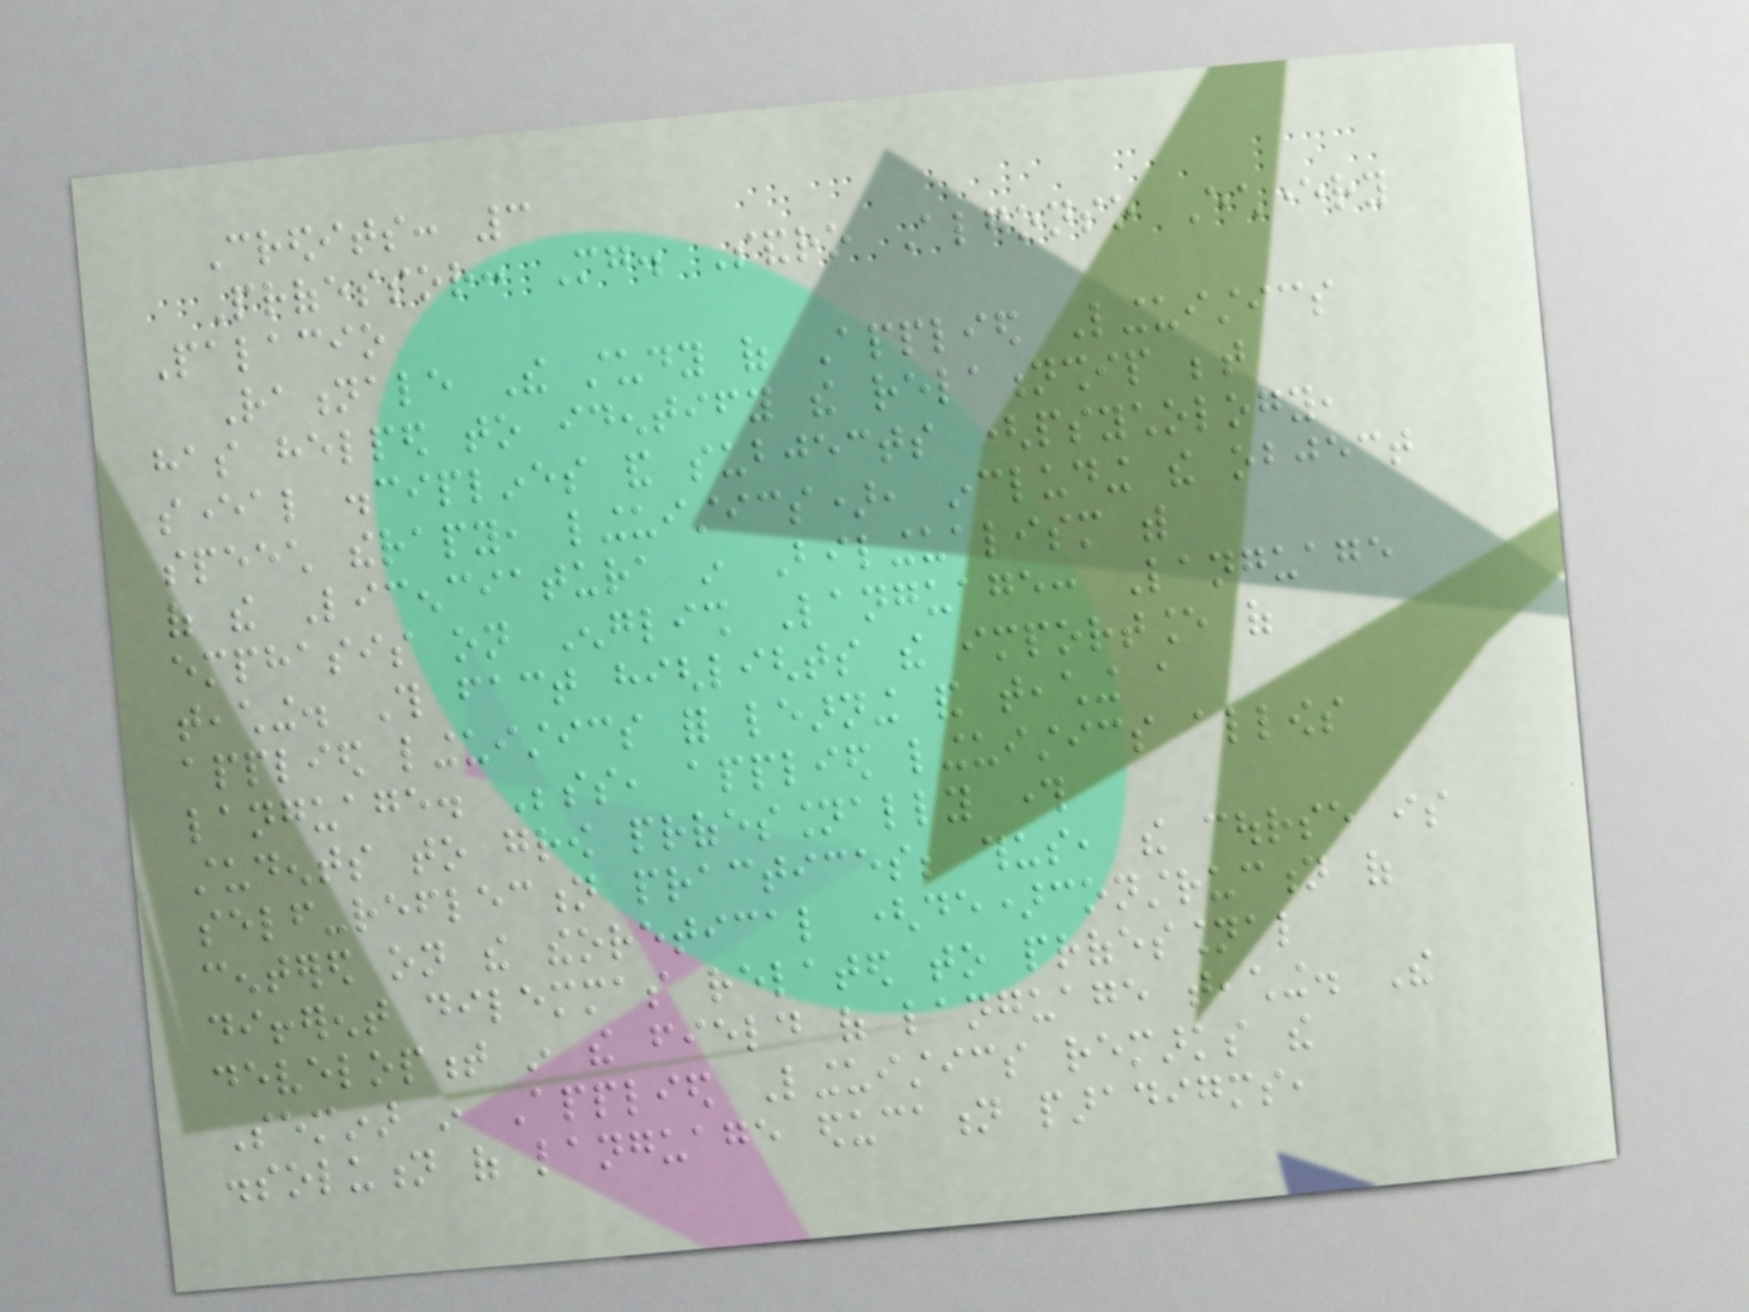Credits: 3
Professor: Mg. Sandro Alfonso Echeverry
Palacio
Rationale The study of Applied Linguistics
has helped to identify the relationship between
several disciplines and subjects (psychology,
speech therapy, linguistics), including the object
of the Licenciatura in Bilingualism with
emphasis on English Language: Language
teaching. This fact highlights the importance of
applied linguistics for learning and teaching a
language. Besides, applied linguistics allows
students to grow professionally through
self-reflection practices; thus, the course is
centered on the theoretical (de)construction of
different dilemmas related to professional
development in the field of language teaching. The
Seminar in Applied Linguistics remarks the
dissolution of language education paradigms,
